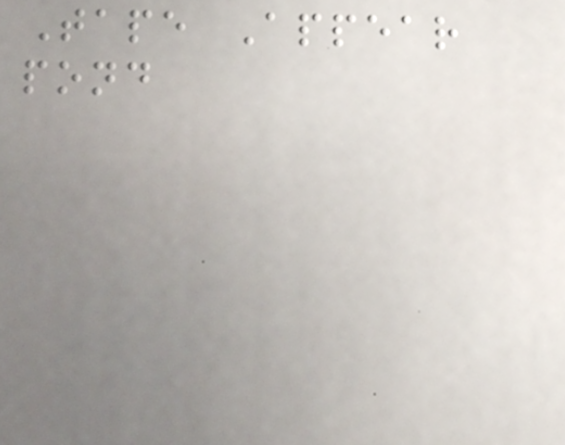Tape Appear
pond
